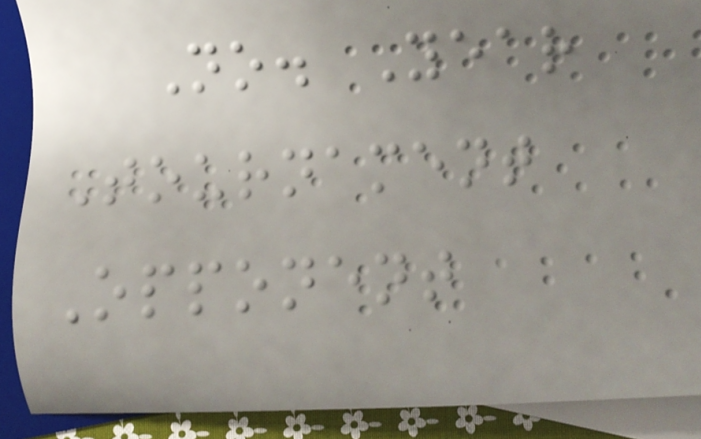No. Year
Tournament
Opponent
